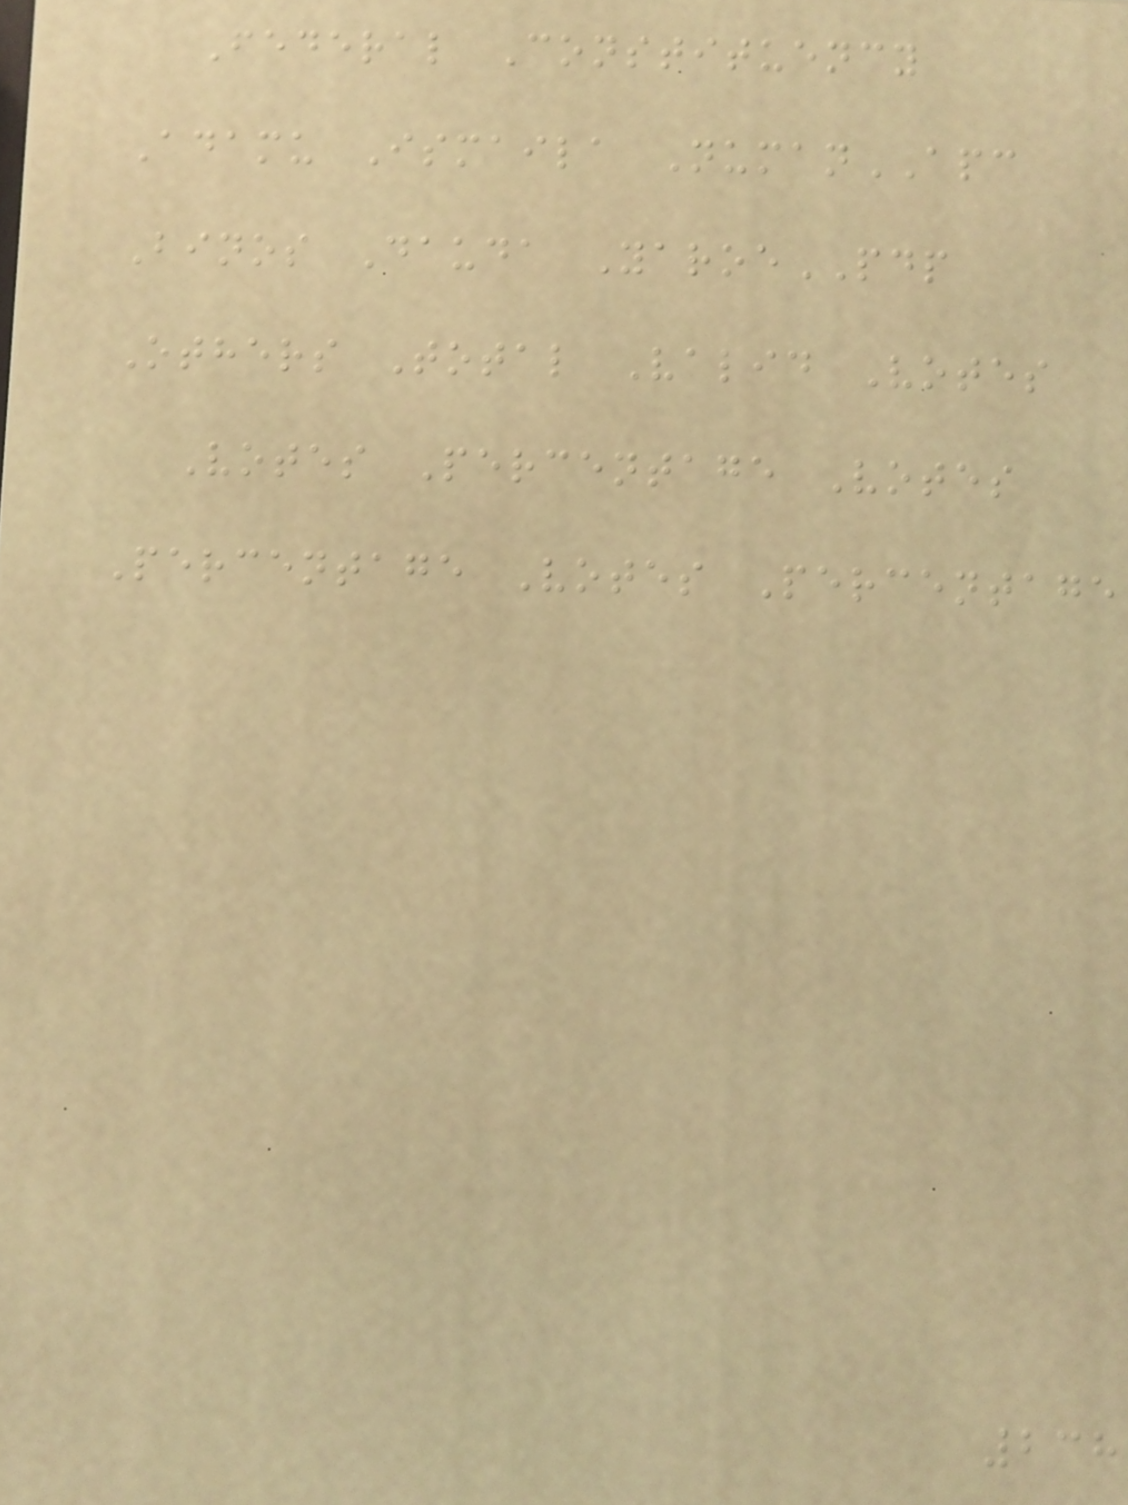Federal Constituency
Adamu Ismaila NumanAPC
Binos Dauda YaroePDP
Others Total Valid Votes
Votes Percentage Votes
Percentage Votes Percentage
238
